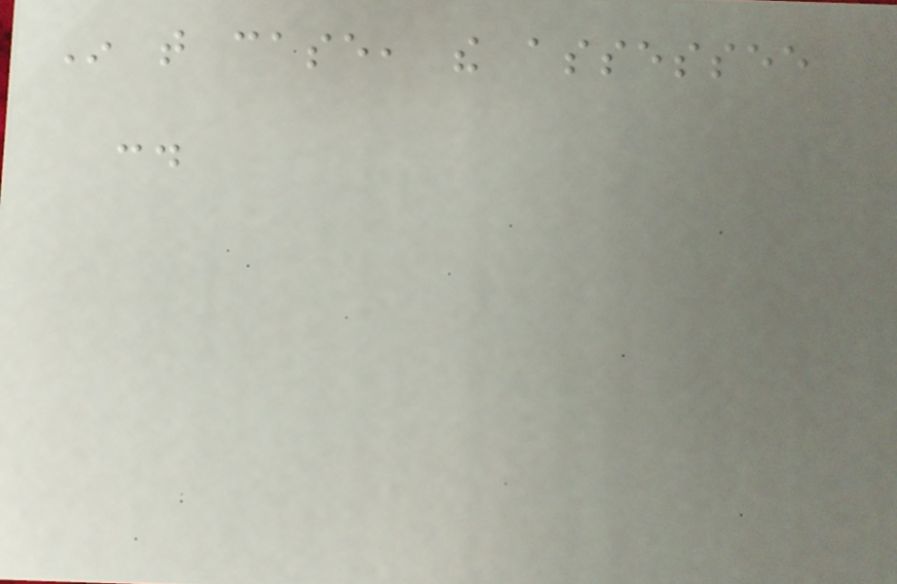In that case, the assessee
could
